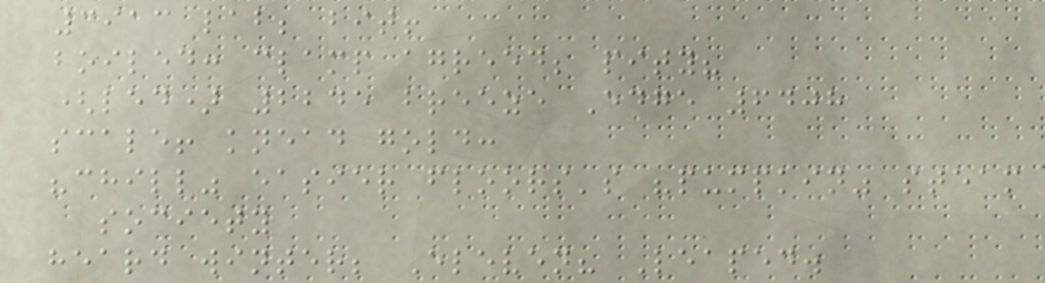3913 lab; bit!
boiled: clamp agreed; pity?
(led) 2245 breeze Edge 6408
scale! knead gold:
"chill" easier floors's "pumpkin" steam
society
heard winter; Eleven? Leaped.
